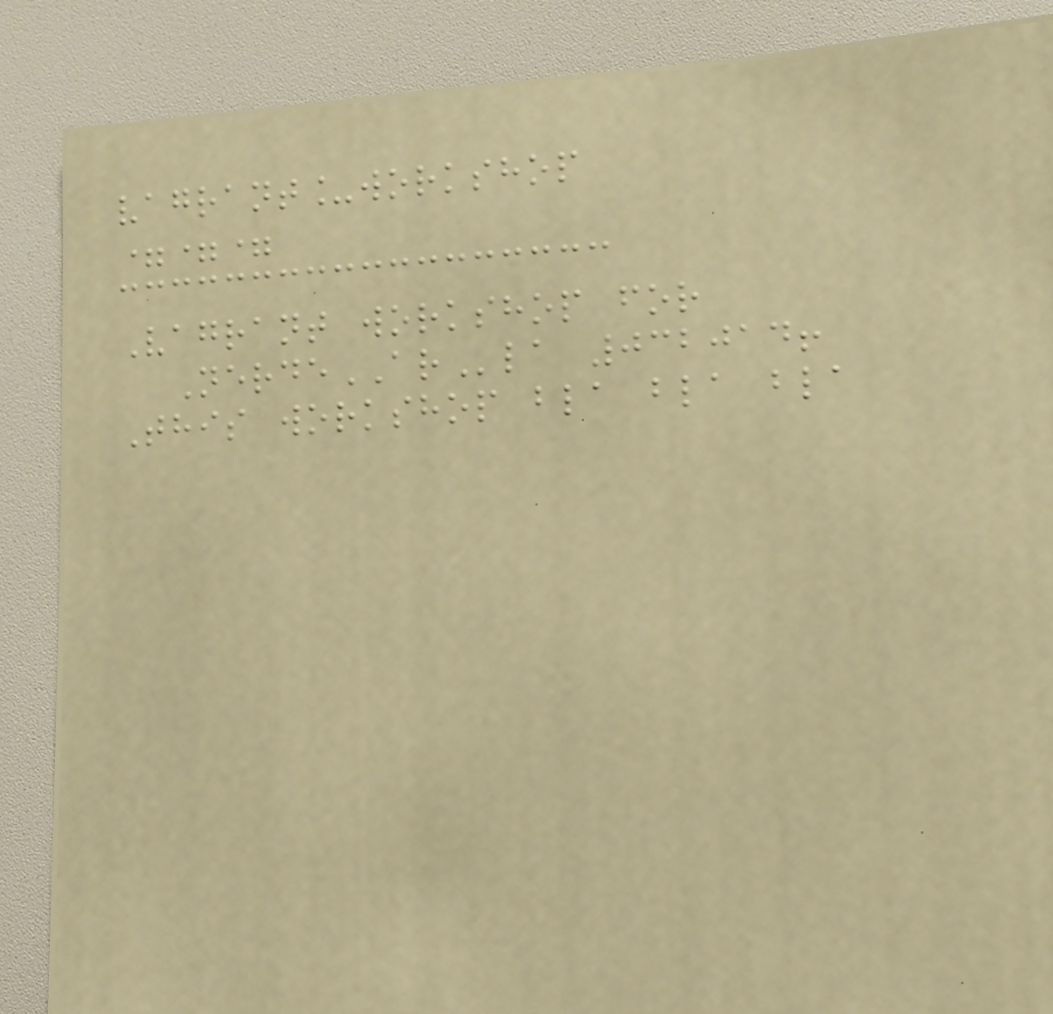vagrant_workshop
===
Vagrant workshop for
NerdeARla 032014!
This workshop bla bla bla
